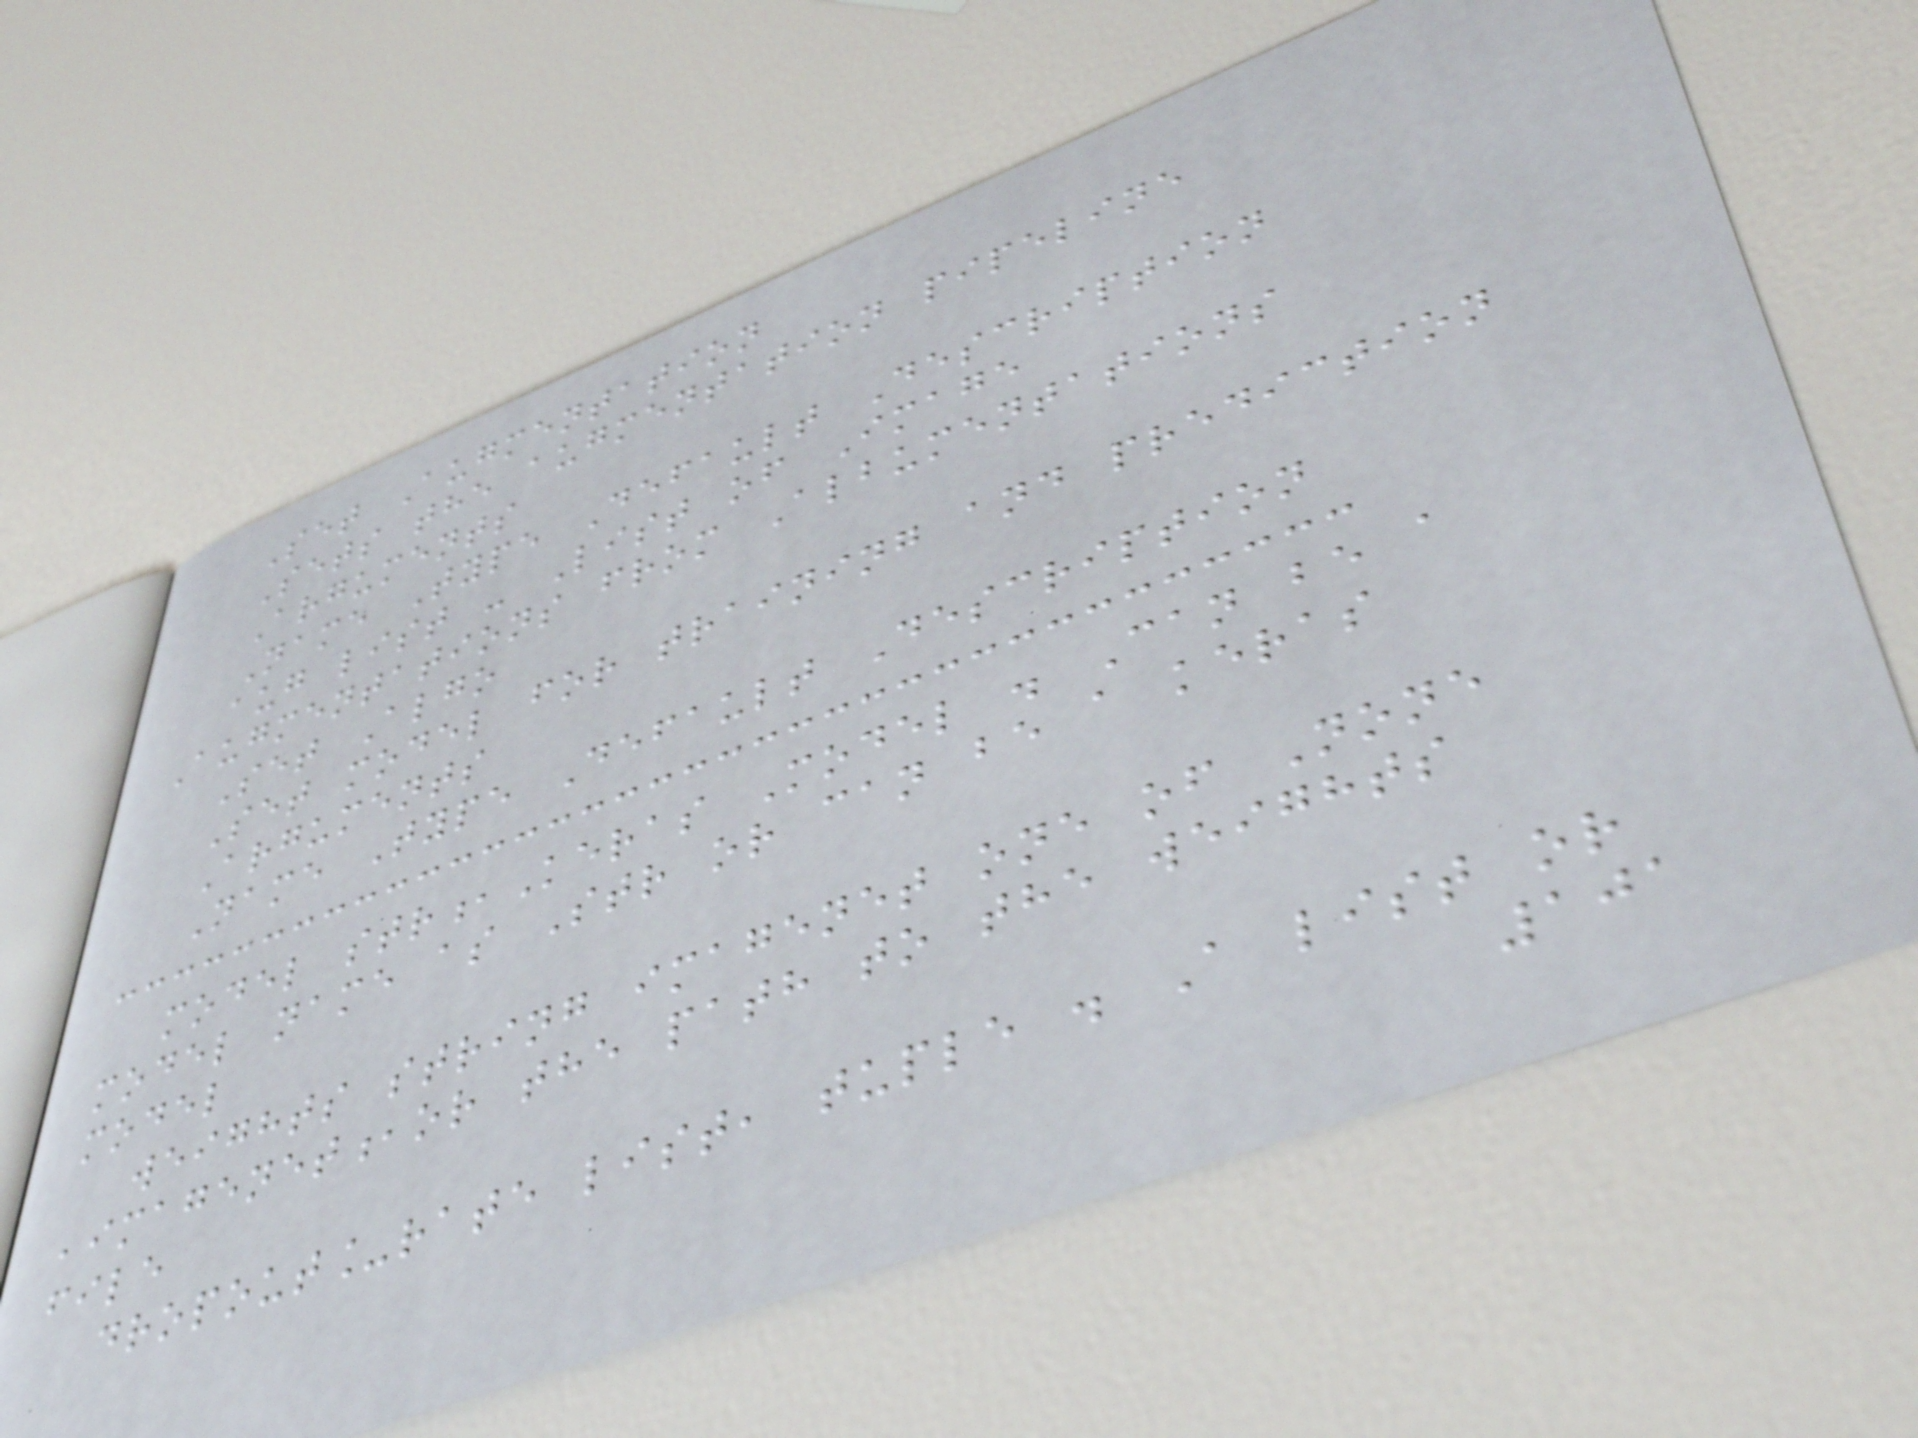Set Augmentation
Sets the augmentation pipeline
Arguments
Name Type Default Description
aug list - List of Image
Augmentations from Albumentations
Set Algo
Set model for training and prediction
Arguments
Name Type Default Description
model str,Keras Model . Can be a
model name as Str or can be a keras
model
weights string imagenet one of None
,imagenet,or the path to the weights
file
dropout_rate list, tuple . A list or
101
